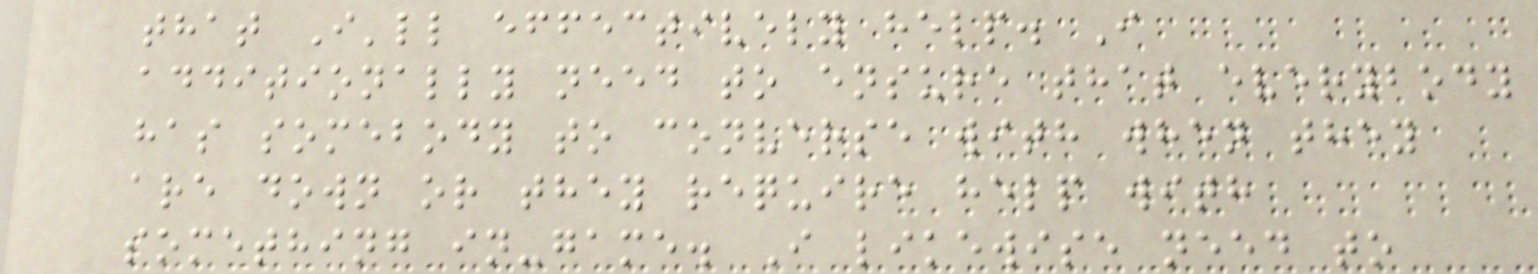that I'll effectively help. I
additionally need to ensure that everybody
has somebody to converse with when they
are down or they require help with
something in-game. I likewise need to
